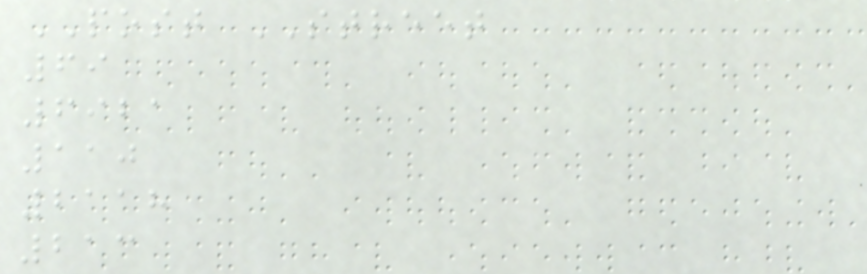POST STREET
69
6921
110
2118
213
